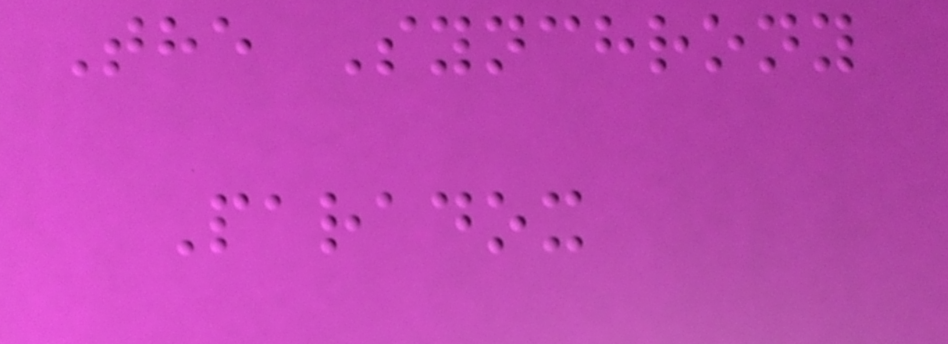The Synchrony
Paradox
